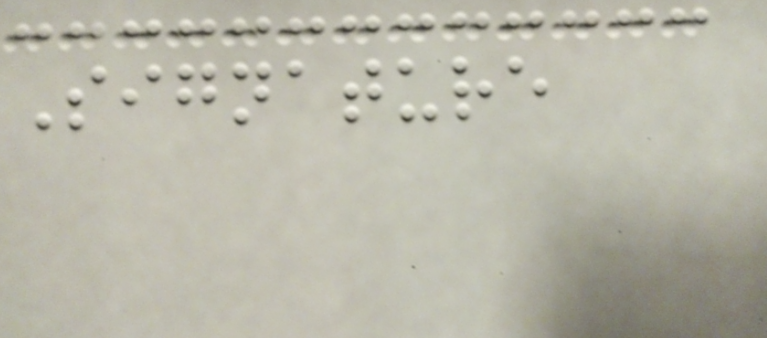Signature
